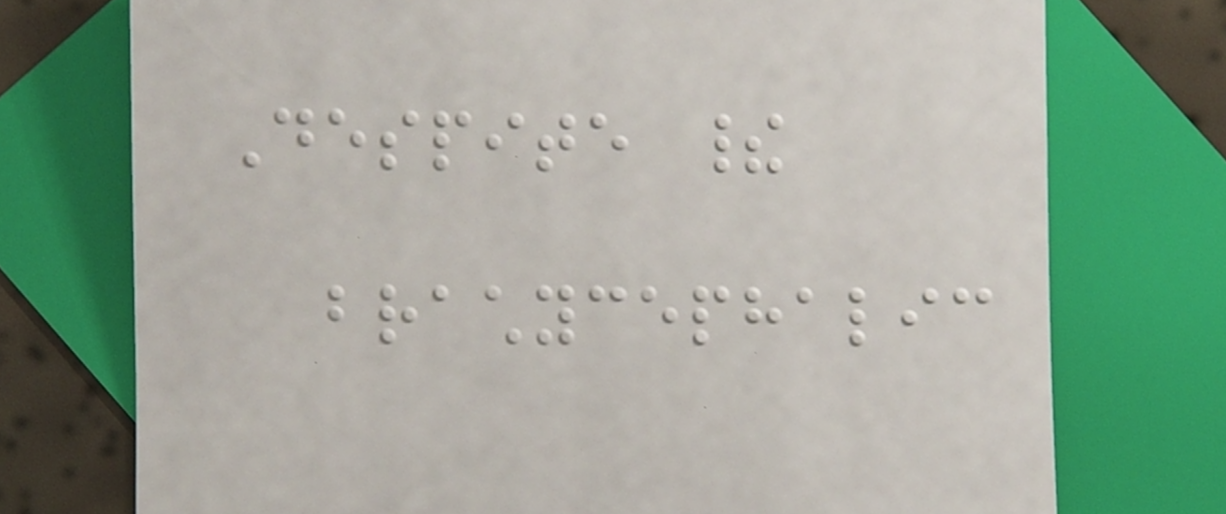Despite their
brachycephalic
